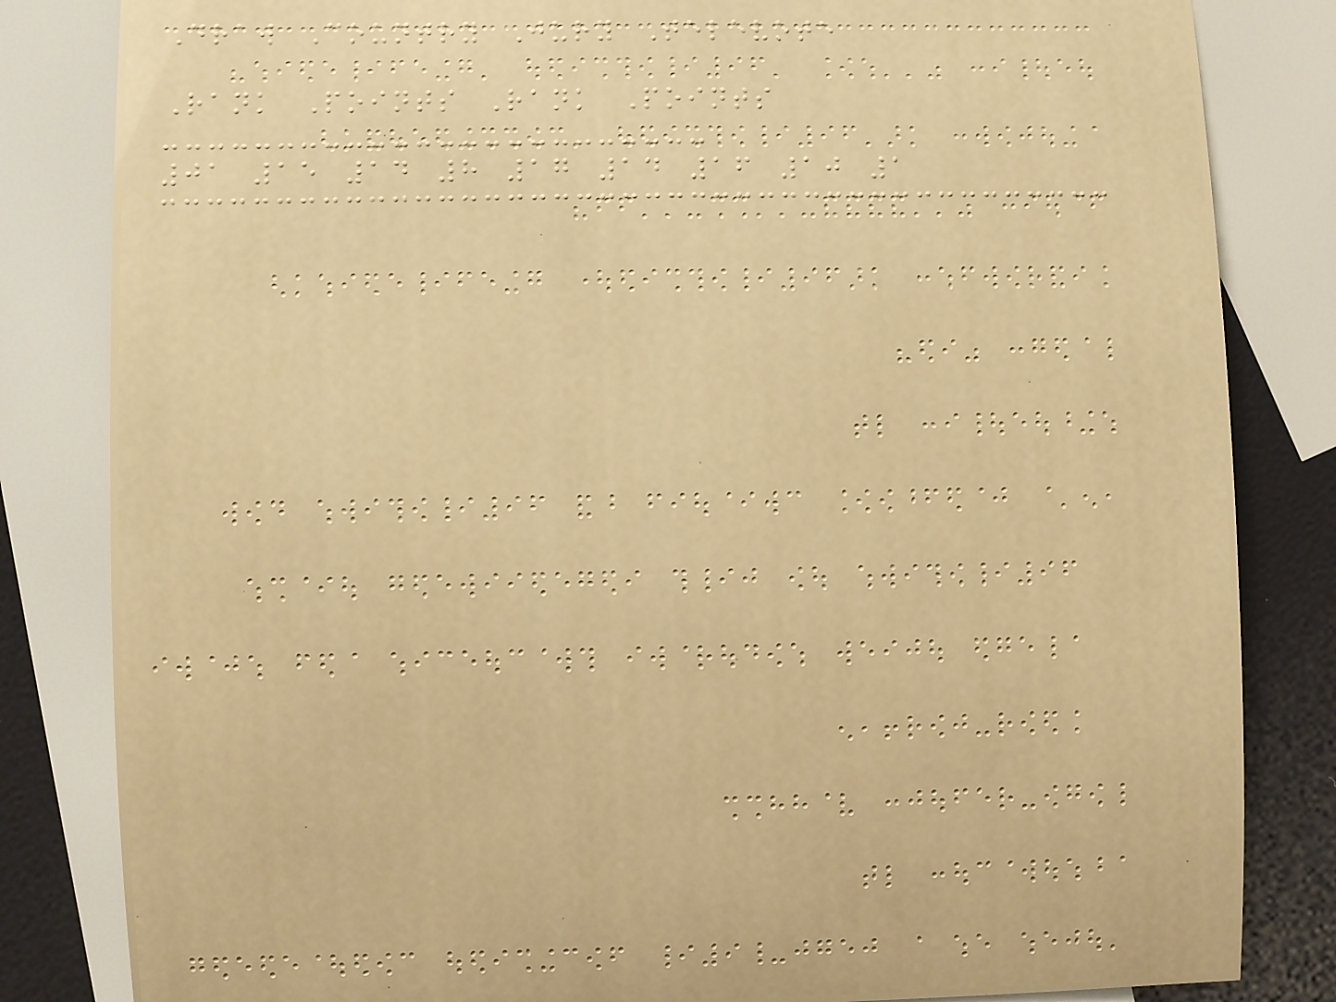Draw Country Jury Televote
Rank Points Rank Points
01 15 14 8 17 14 16 10 1
